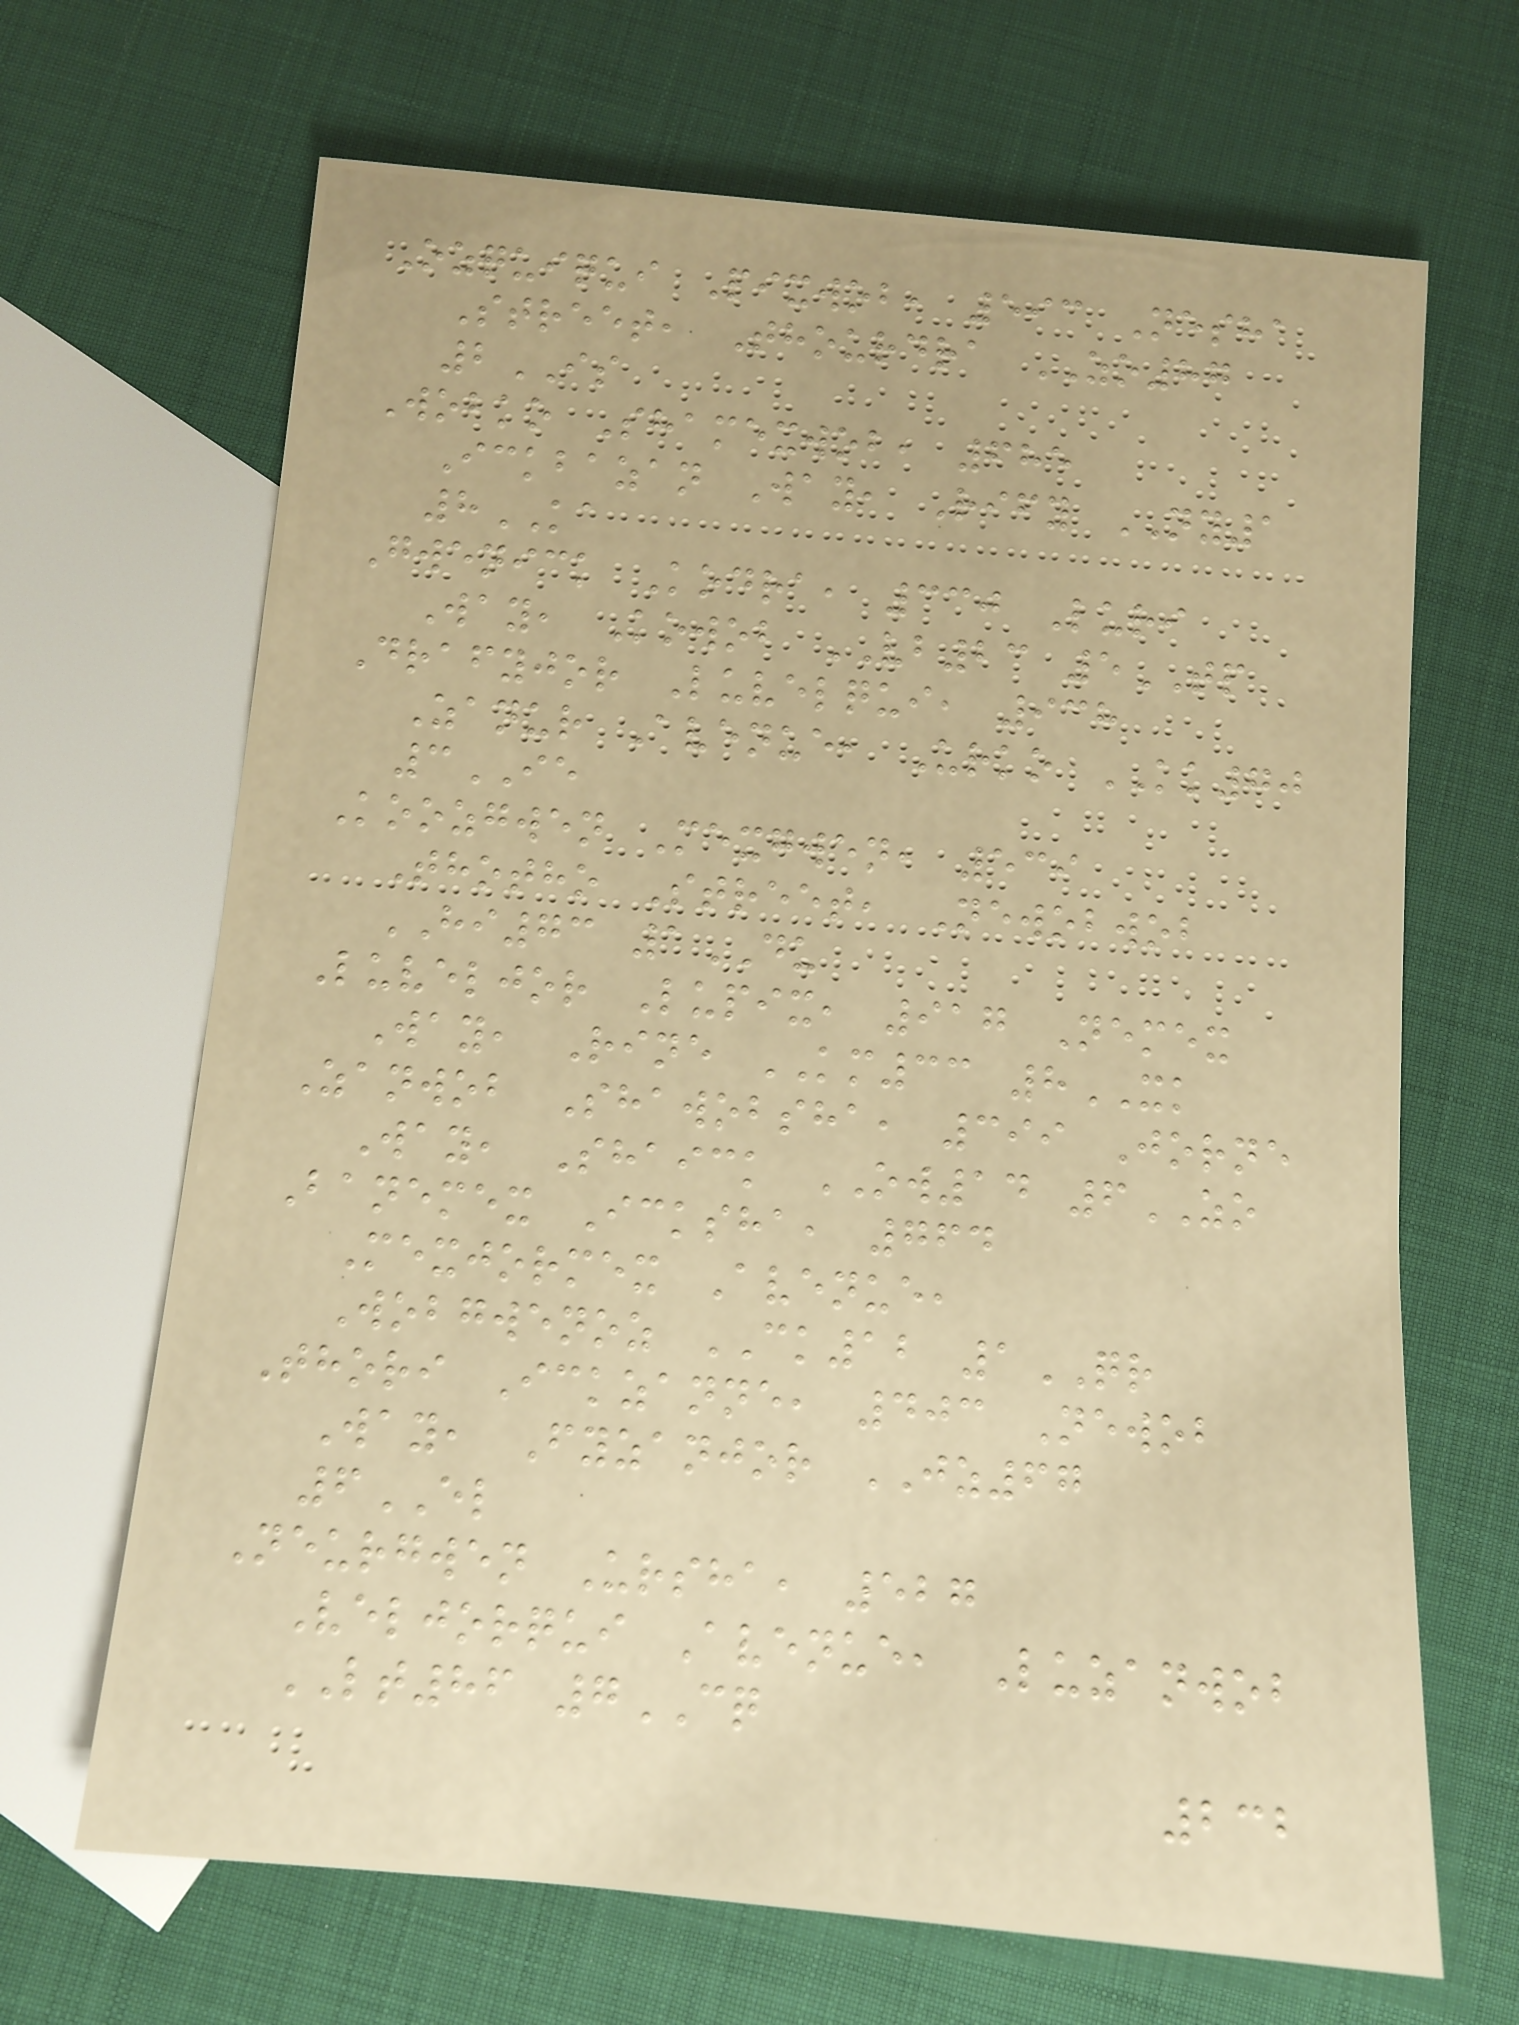Ozquiqui Pixwob, 593 Nesha
Street, Thourdra ZO87
2IS
Wobko Shamexwob, 685
Ickbazan Way, Rify NY1
8KA
Gwenick Kodra, 330 Luri
Way, Kowob VB23 5TP
Drafyjor Luvelqui, 938
Zanur Avenue, Urko KK70
3IE
Koozgwen Mexgwen, 539
Thotho Street, Newobwob
HI73 1DU
Luveljor Lupix, 917 Nemex
Way, Rine KM33 8XK
Zanwob Shawobsha, 399 Jorne
Way, Shaick OW14 6ZO
Banemex Icksha, 764
Mexjormex Avenue,
Wobgwenoz CK12 1QR
Thori Ickzanne, 403 Newob
Way, Fyzanjor JZ67
6EL
Neurgwen Ursha, 527
Veljorqui Avenue, Luzanwob
LT86 7CQ
232
